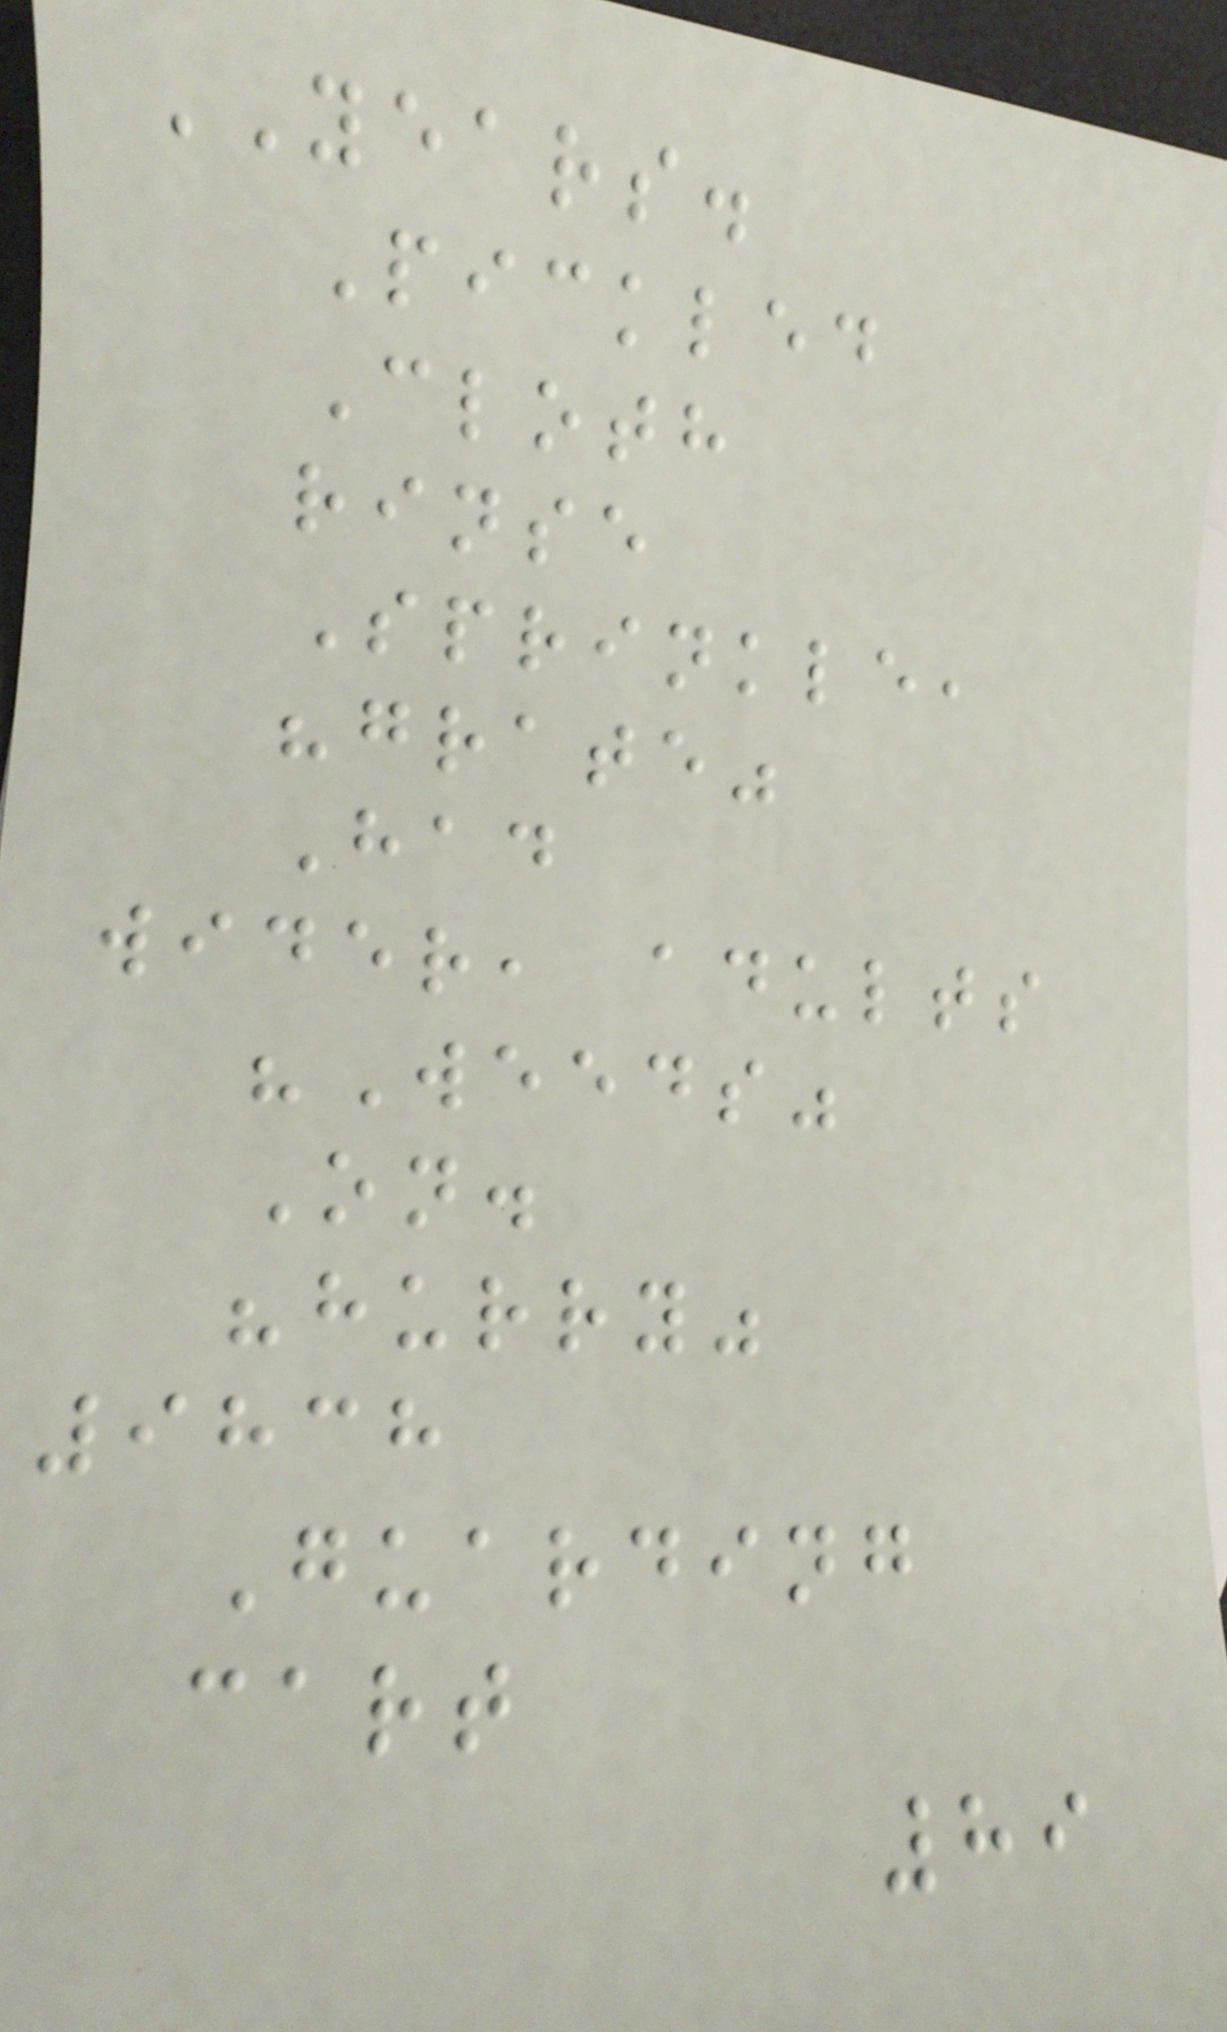YEARS.
Pickled
Cloth
rinse
Sprinkle,
"grate"
Had
wider, adults
"Weeds"
On.
"hurry"
9838
Guarding
cart
89
